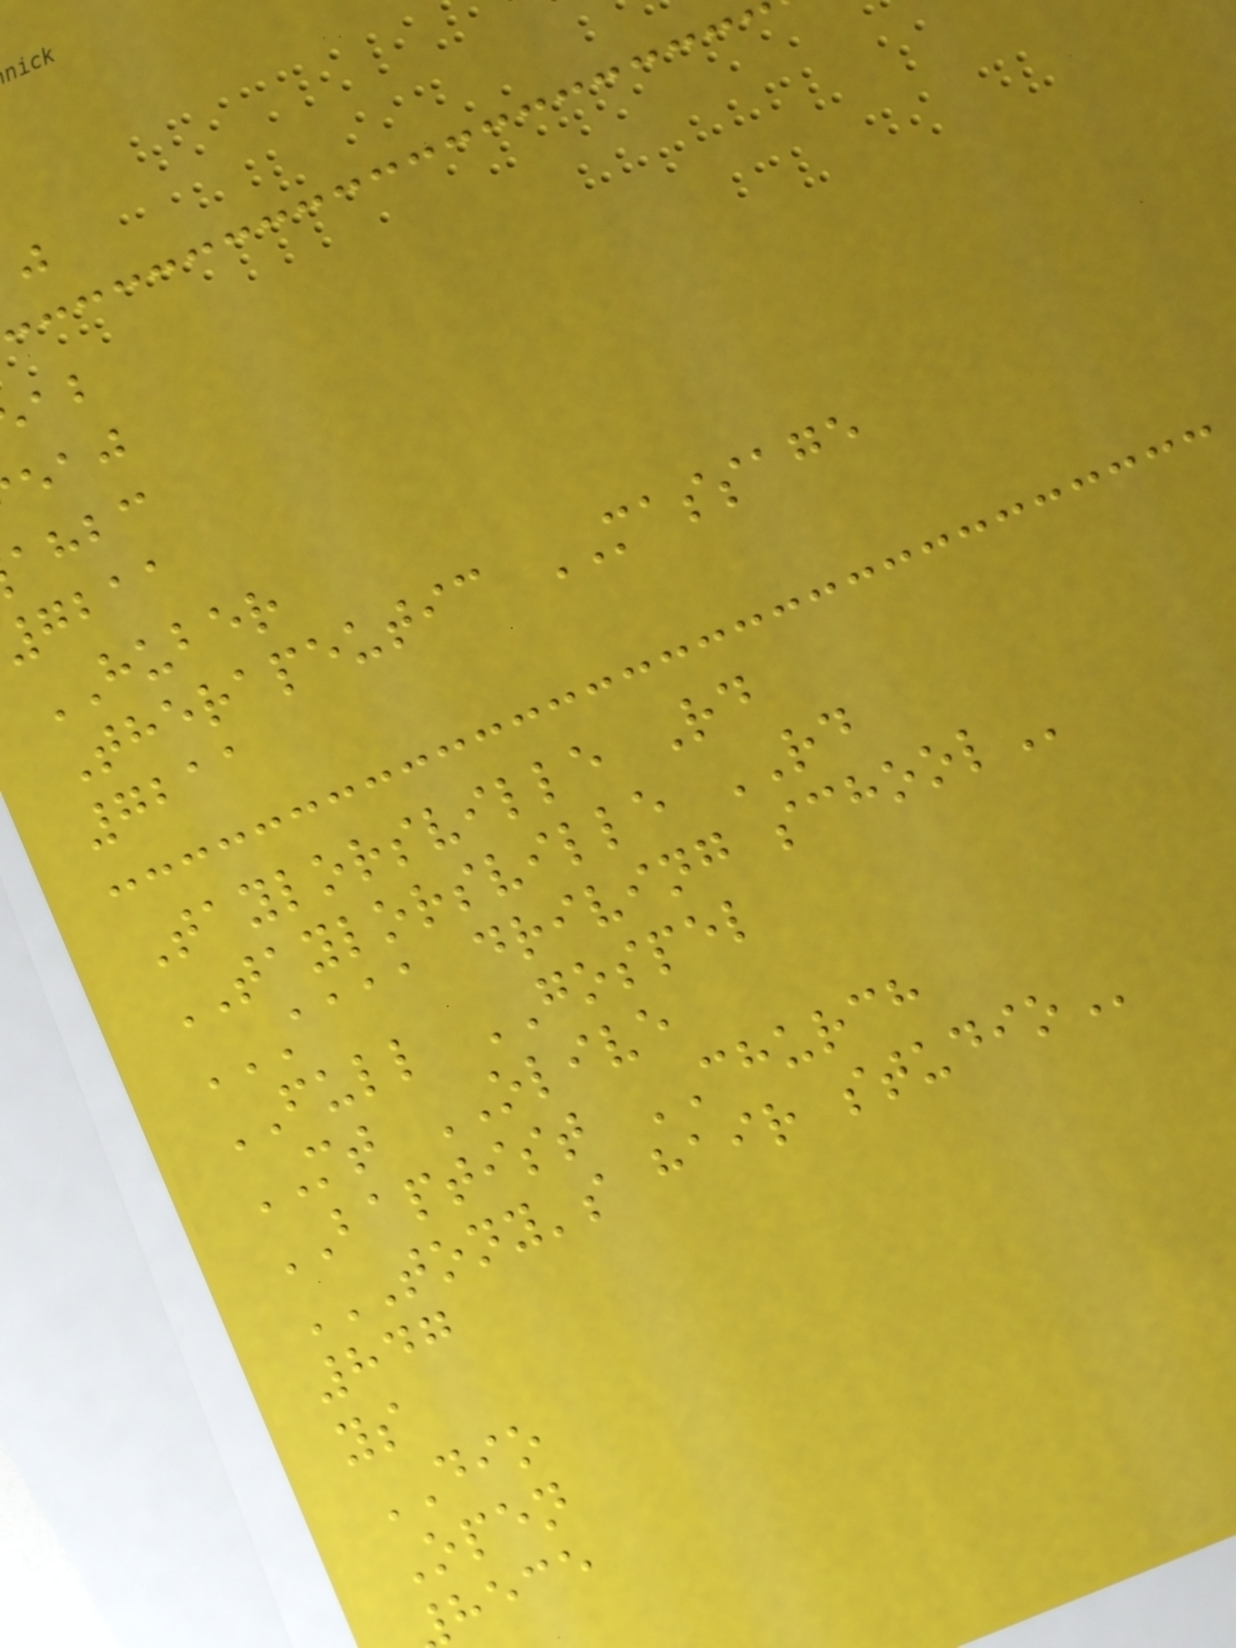ahbc
gbaa
HUBER
Therapeutic MASSAGE
7211
Taylorsville Rd
TAYLORSVILLE RD
AAAA DRIVING SCHOOL
FULL GOSPEL
MT OLIVE
BAPTIST CHURCH
TONY'S HAIR STUDIO
847
ys
DIO
Open
hece
